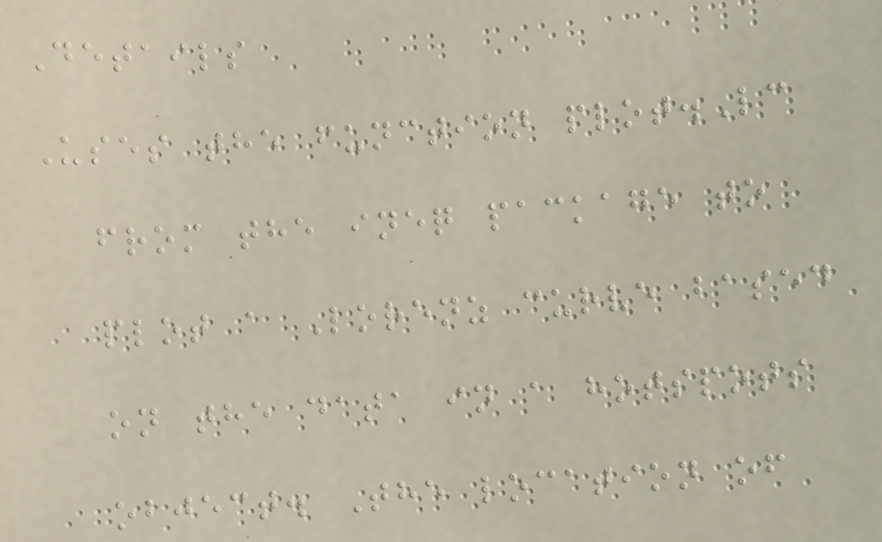Details
Uses the function plot.Lc
from the ineq package to
plot a Lorenz curve based
on the data in a hotspots
object. The location of
